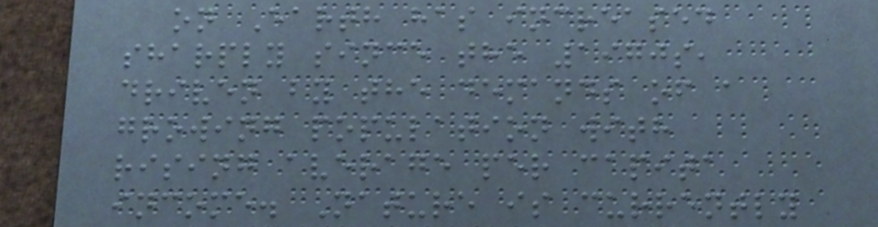on Earth has increased
sharply since the 1970s,
driven by the demands of a
growing population with
rising average per capita
income. Nature is currently
